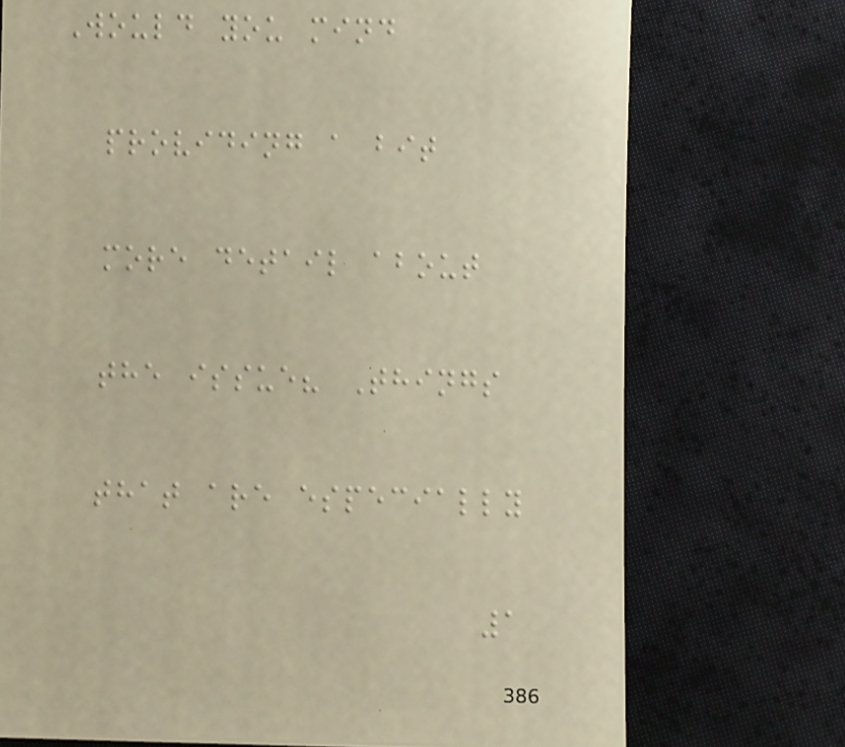Would you mind
providing a bit
more detail about
the issue? Things
that are especially
1
